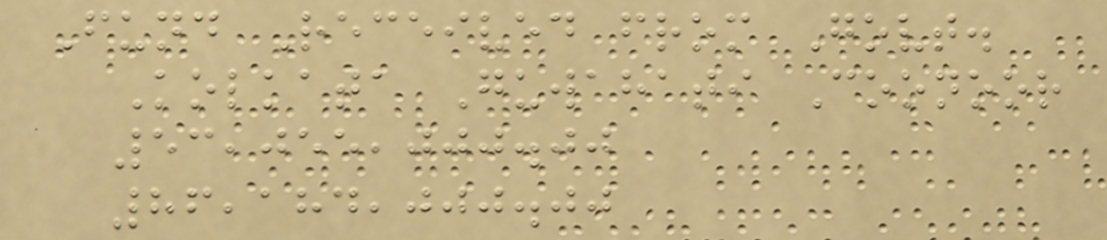Fund Received from Govt.
Kolkata Guwahati Coonoor
53,055,000.00
86,184,000.00
